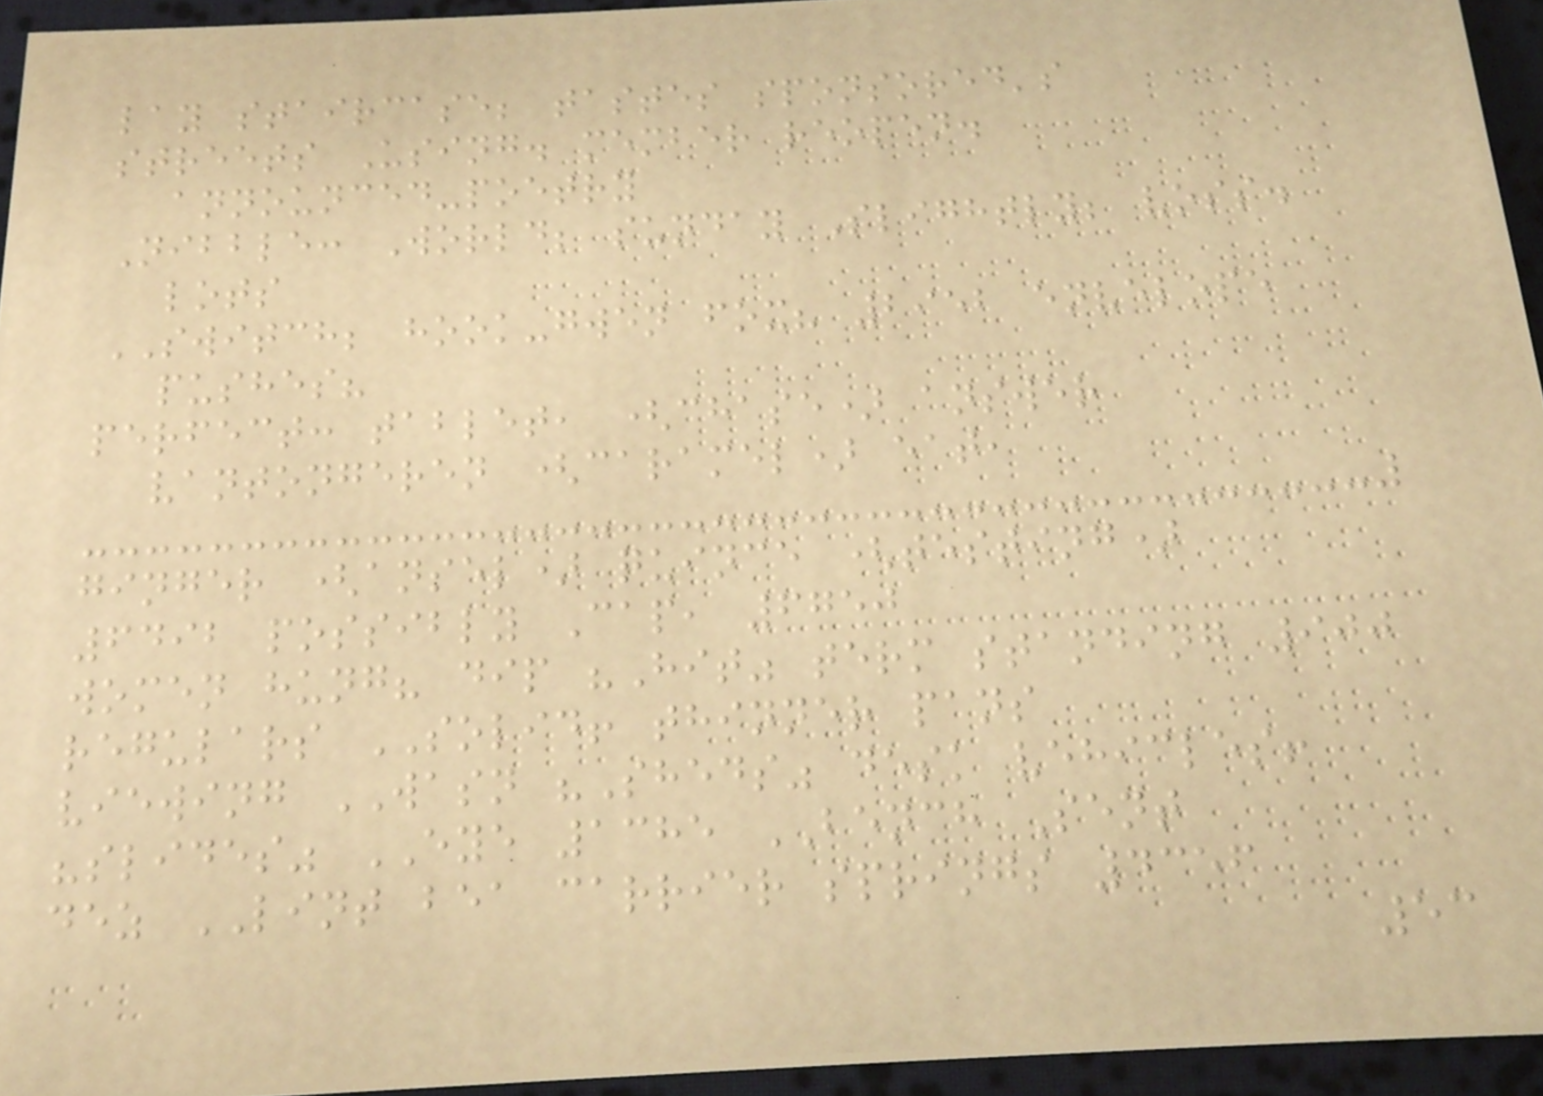lay staircase; tastes sponsored's
streets Using. member reopen.
announced-poetry
Nibble: World; sunday Slightly; voss.
lots
SWITCH; hook-gwen fox? 2952 envelope
pushes?
perfect: tablet, (chase) answer
vantongeren (caramel) eat,
ginger (ansel) quince (testing)
6492 possibly Cap, 6750
women hung? dip "Hit" term standing 900
regulars SOLID! thinner pans
viewing WASN "Sheds" desk vehicles!
"slides" EYE 1385 BENCH Sent
dez LINT bea carrier springs 4356
53
